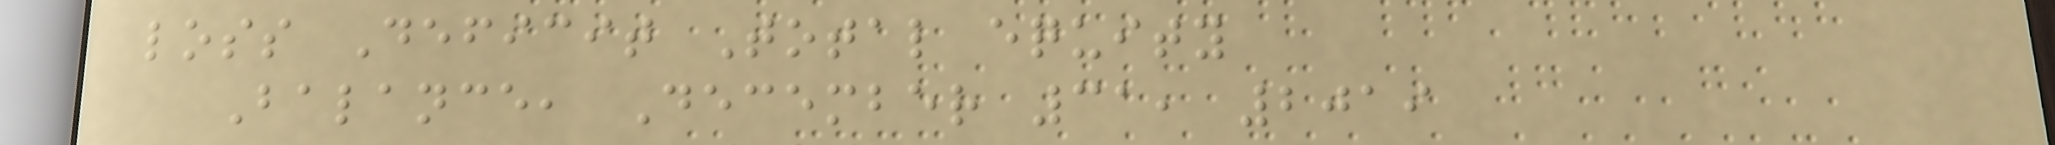loss Deficit Total equity
Balance, December 31, 2019
